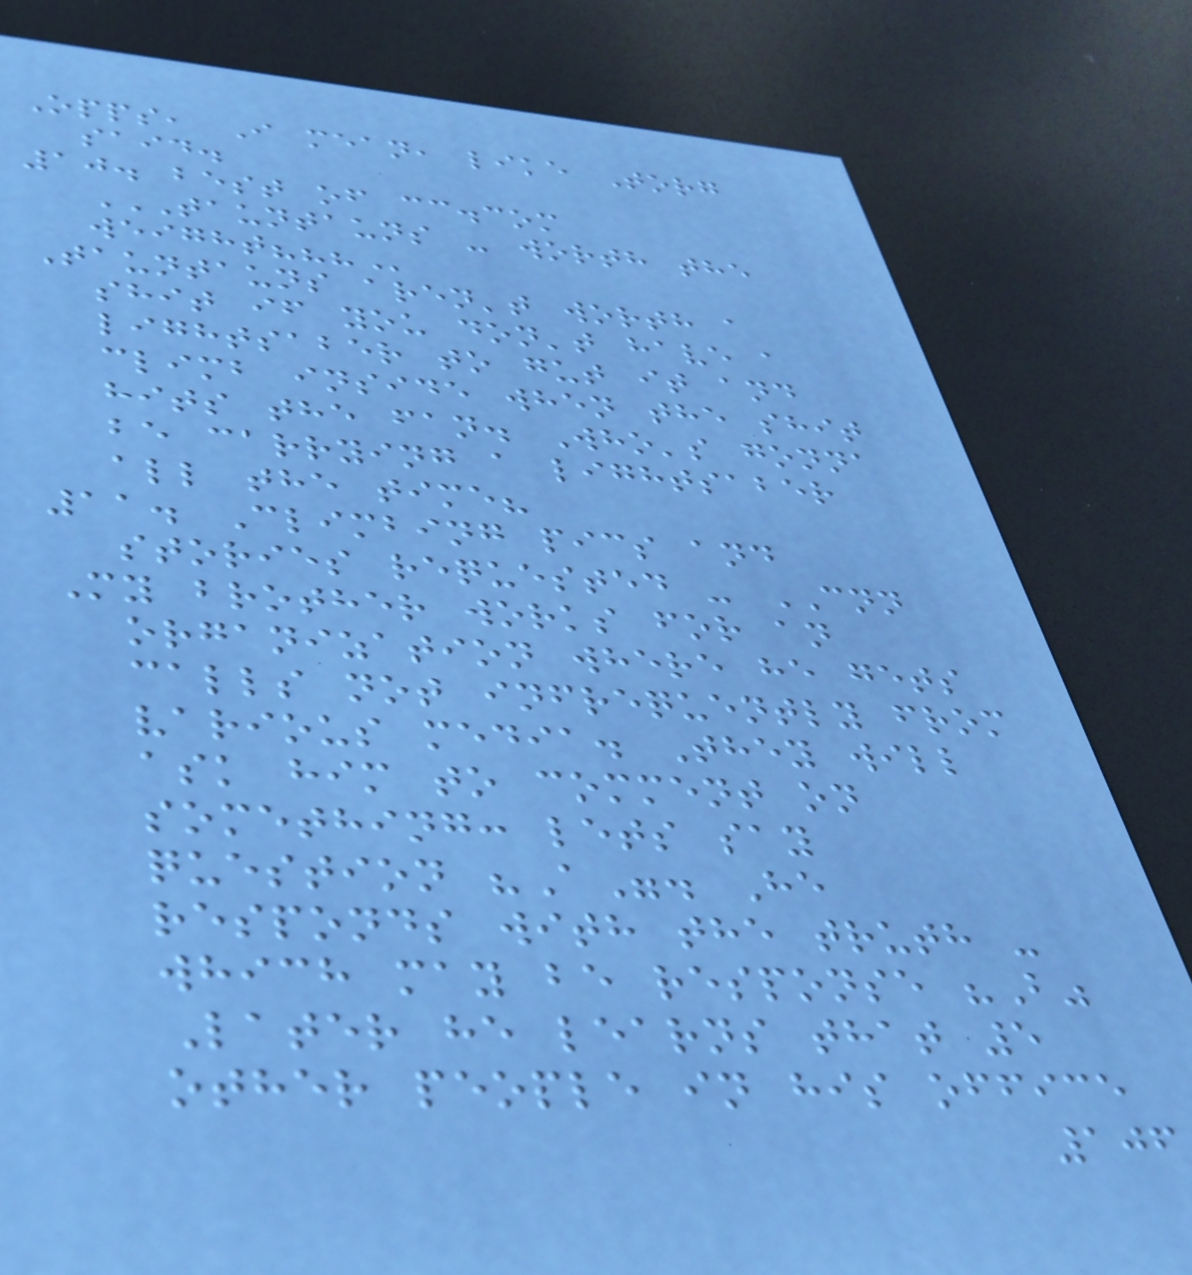Opps, I mean, like Torg
said.
10. best of cc.com
TAUNTAUNS - WORTH THE
WEIGHT???
Tauntauns aren't worth a
shit if you don't have a
lightsaber to gut it and
climb inside when the shit
hits the fan. Who's gonna
be carrying a lightsaber
all the time?
11. Climbing pics and
stories requested - CNN
My brother works for an
organization where he gets
calls not infrequently from
various media. They will
ask him to comment on
something: lets say
question "A". He
responds with the truth -
which may be response "B"
Later he learns that 5
other people in his office
106
